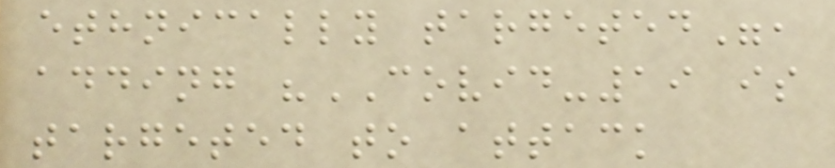ethnically targeted",
adding "COVID-19 is
targeted to attack
